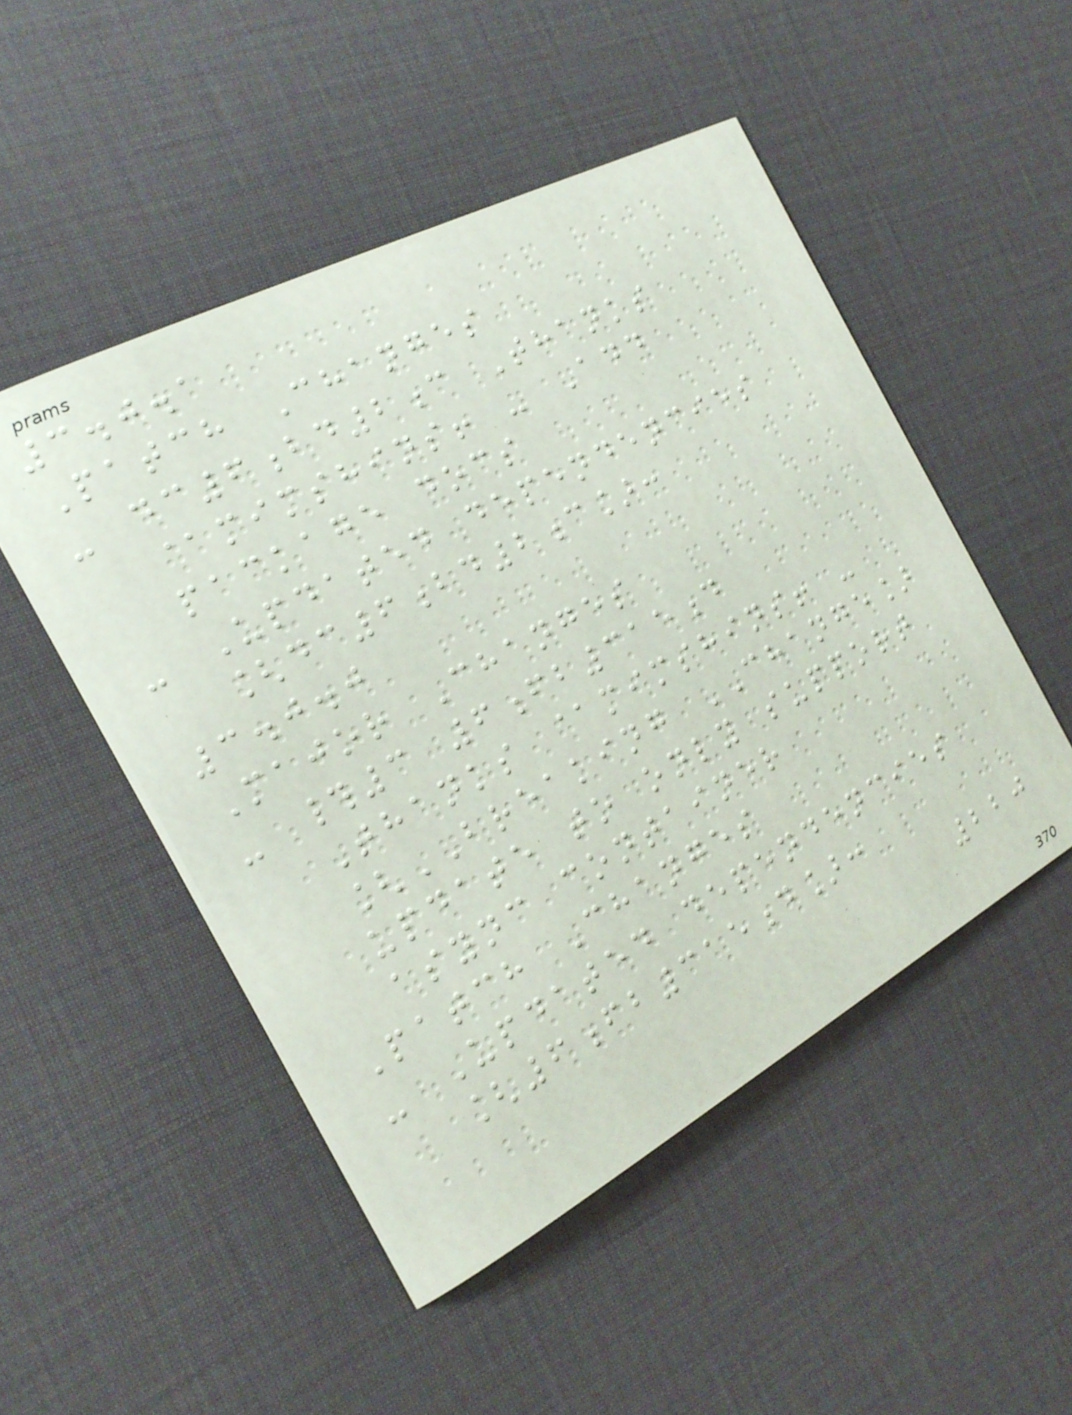3.0.1
Patch Changes
- dc6bd2c Thanks
@mimshins! - Add
package docs
- Updated dependencies
[dc6bd2c]:
3.0.0
Major Changes
- #3 6fb315d
Thanks @mimshins! -
[BREAKING CHANGE]
update to only support
async container
Patch Changes
- Updated dependencies
[6fb315d]:
220
